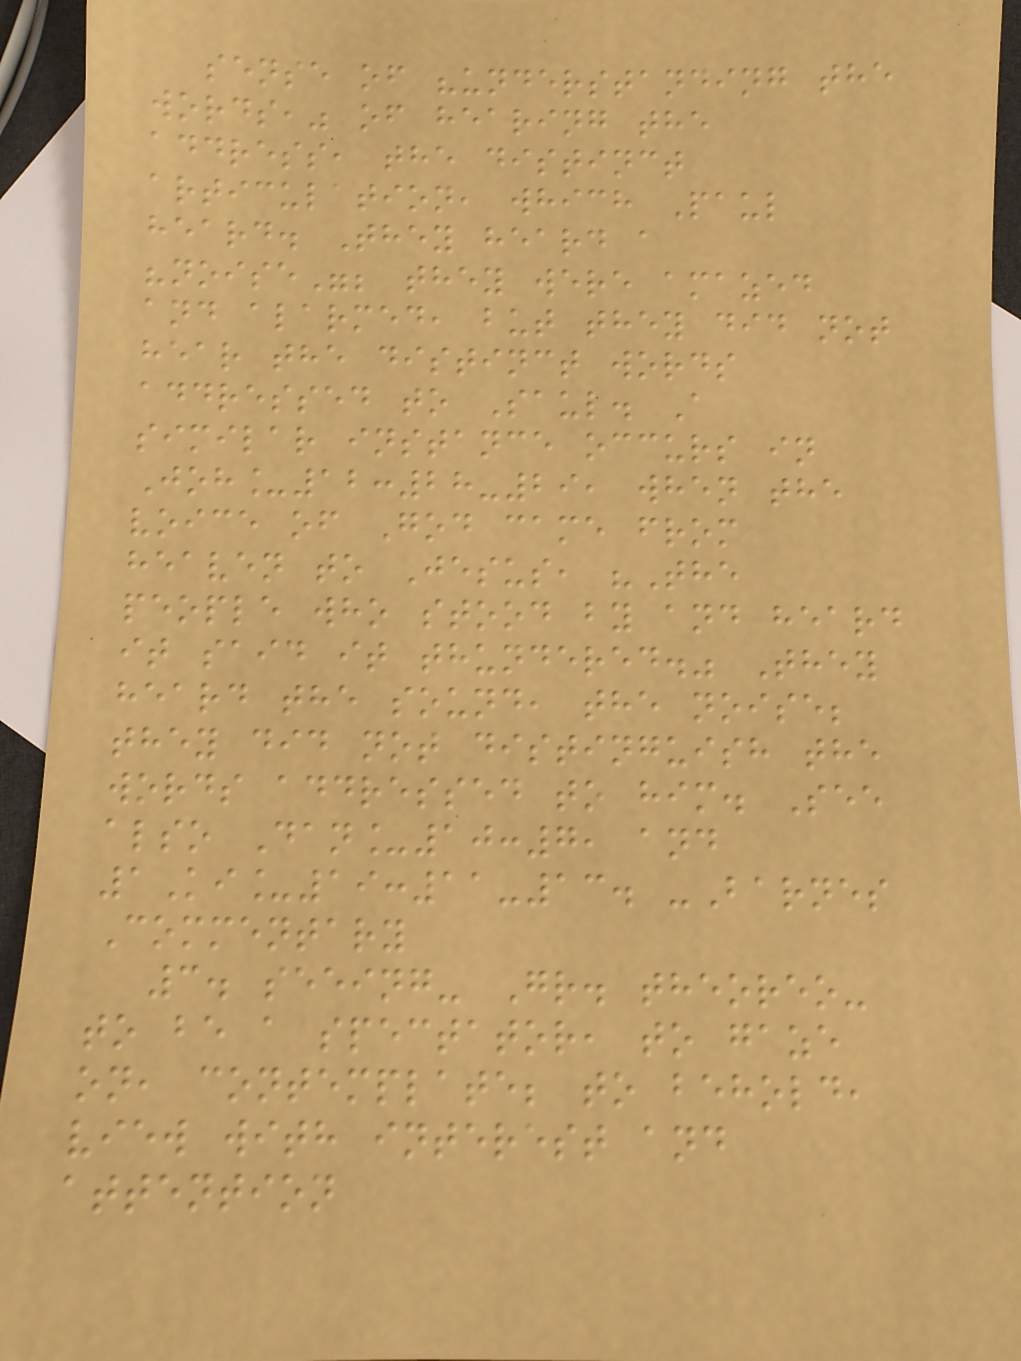sense of "understanding the
words," of hearing the
address, the distinct
articulation, which Paul
heard. They heard a
"noise"; they were amazed
and alarmed, but they did not
hear the distinct words
addressed to Saul. A
similar instance occurs in
Joh_12:28-29, when the
voice of God came from
heaven to Jesus, "The
people who stood by and heard
it said it thundered." They
heard the sound, the noise;
they did not distinguish the
words addressed to him. See
also Dan_10:7, and
1Ki_19:11-13. -Barnes
Commentary
3. seeing- Gr. theoreo-
to be a spectator, to gaze
on, contemplate; to behold,
view with interest and
attention
